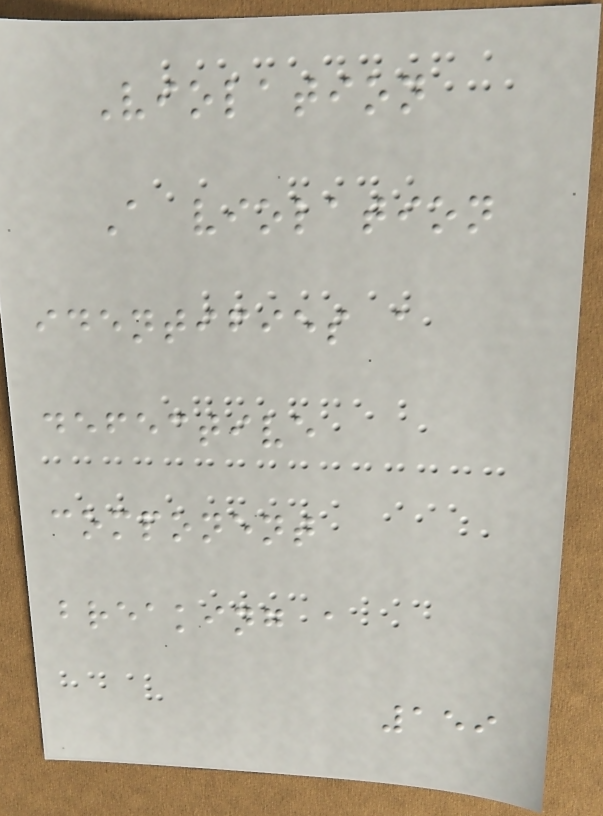Violation
A violation
identifies a
defective
component
breaking a
159
